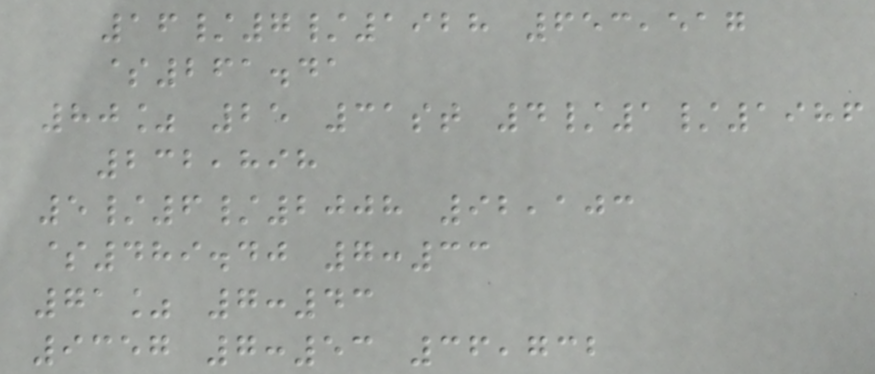16/7/1928 653,517
$261.41
80% 25 31st 4/1/1986
232,898
5/6/2008 92,103
$489.40 7:33
71% 7:43
9357 7:53 36,732
